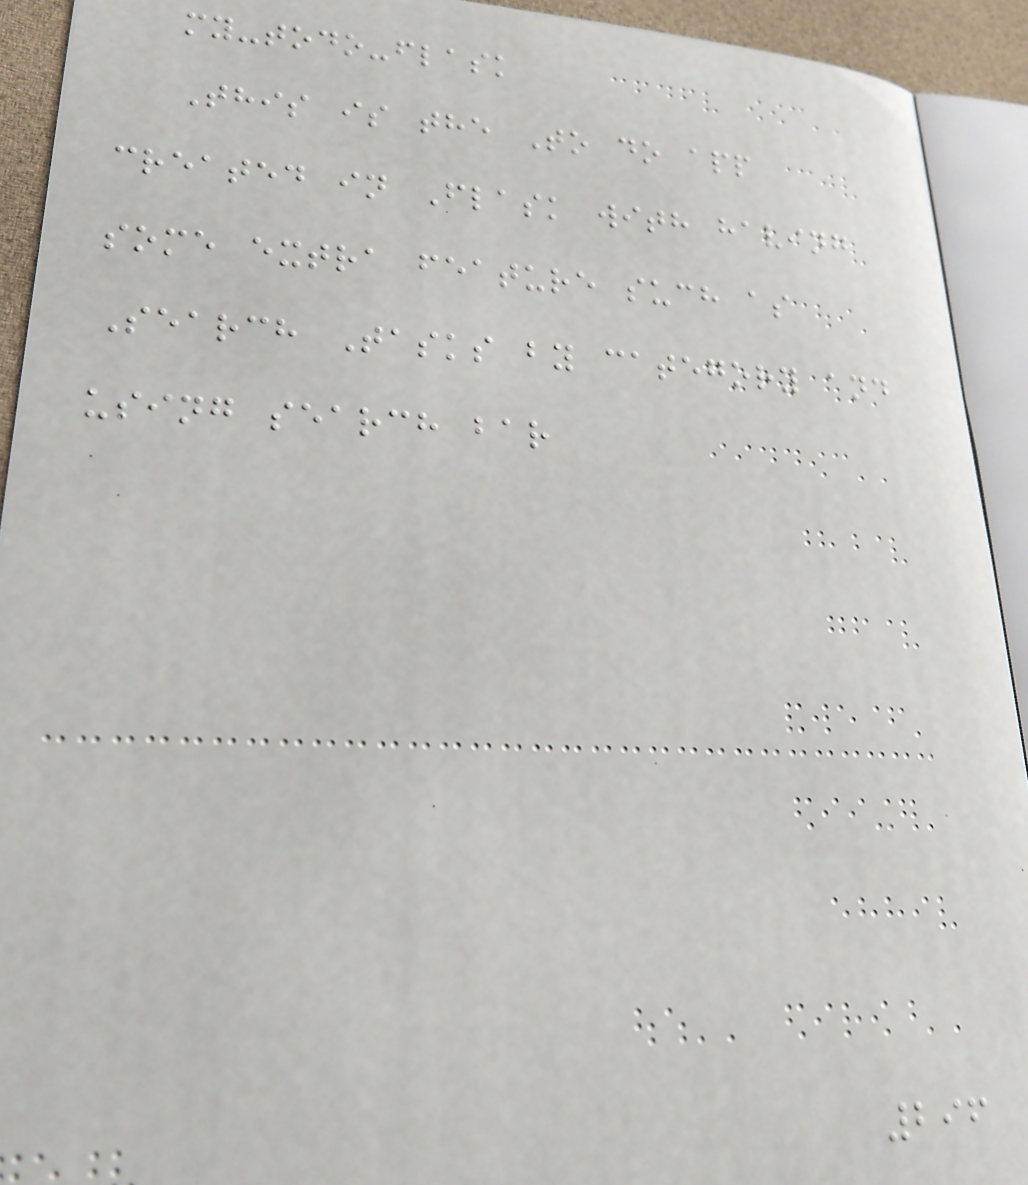my-todo-flask
This is the To do app
created in Flask with having
some extra feature such as
Search Tasks by category and
using search bar
296
